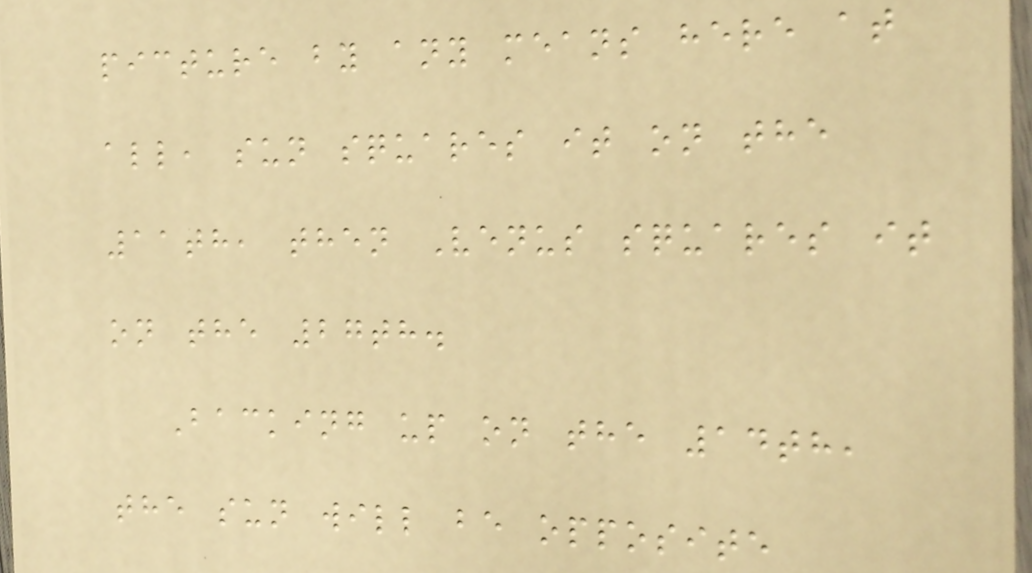picture by any means here at
all, sun squares it on the
11th, then Venus squares it
on the 27th.
Backing up on the 14th,
the sun will be opposite
